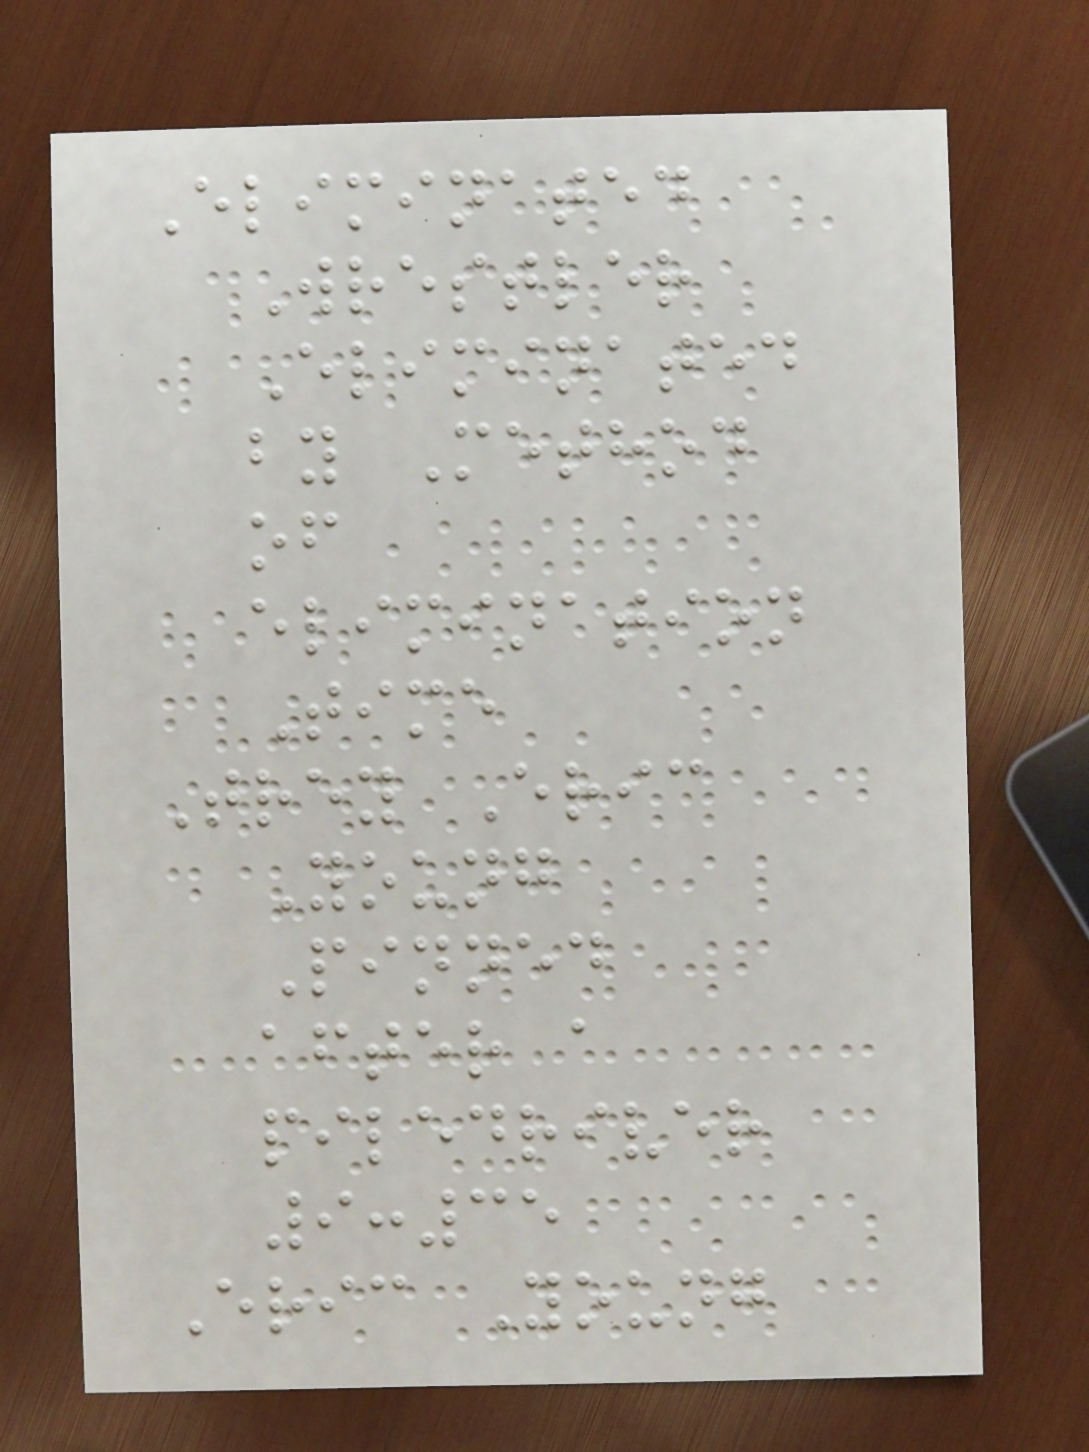Eliminated
Wrestler
Eliminated
by Method
of
elimination
Time
Trey Eric
Young
Pinned
after a
piledriver
9:35
Eric Young
